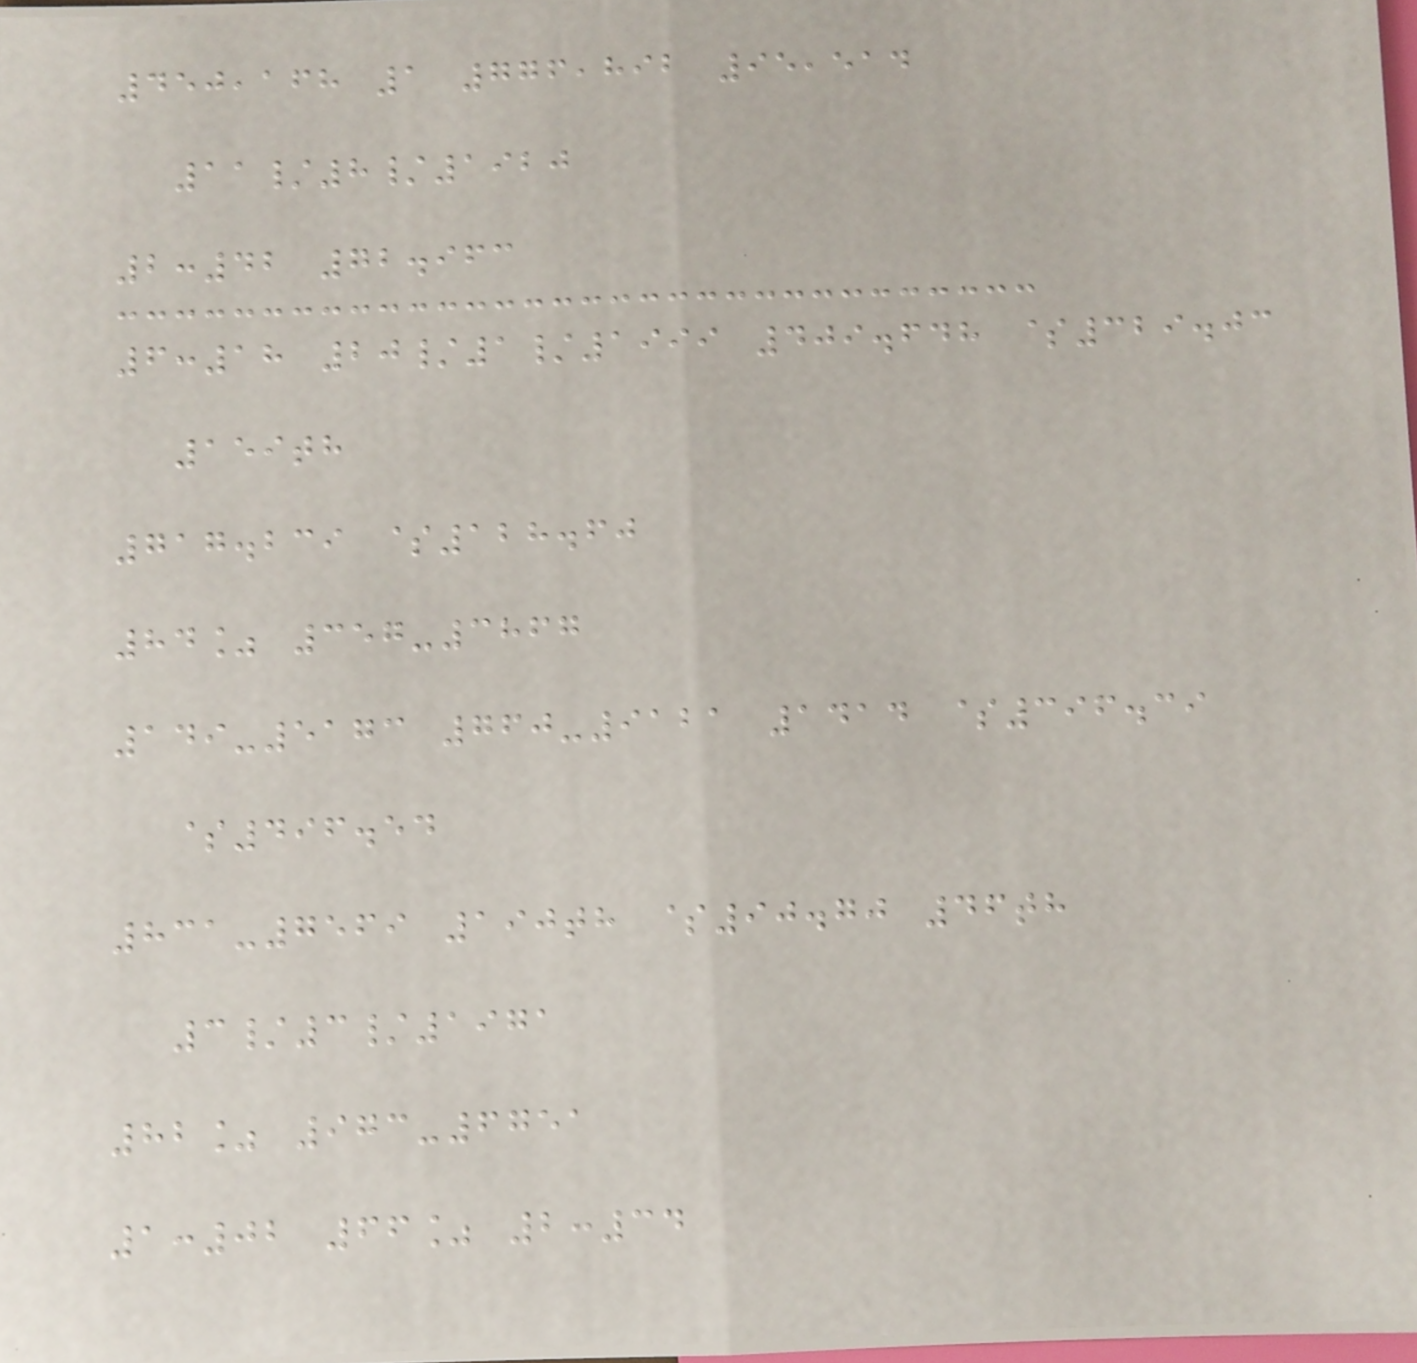450,168 1 776,892 95,514
11/8/1920
2:42 72.963
6:18 20/1/1999 409.648 $329.03
159th
717.239 $128.60
84% 357-3867
149-5173 760-9121 1414 $396.39
$496.54
831-7569 190th $90.70 46th
3/3/1971
82% 973-6751
1:02 66% 2:34
